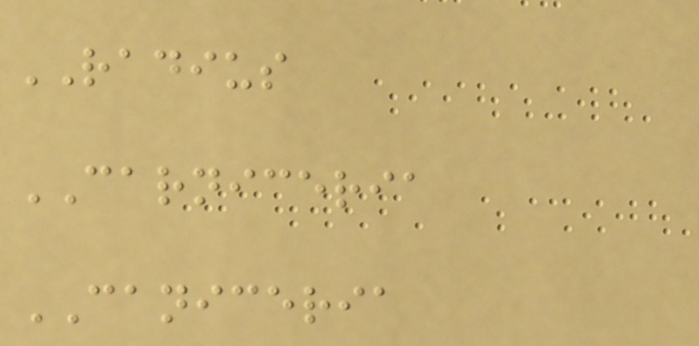RADIUS
CARNICERIA
CANICERIA
